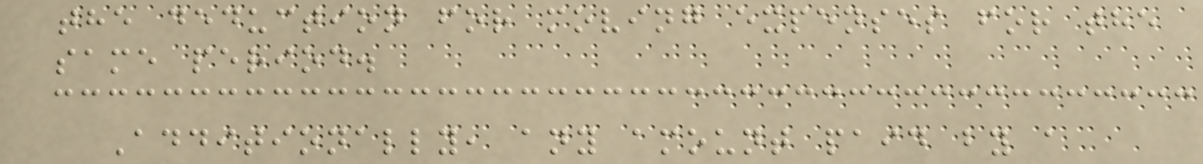the deduction for moving expenses for the
same period.
Additionally, any amount paid by a
